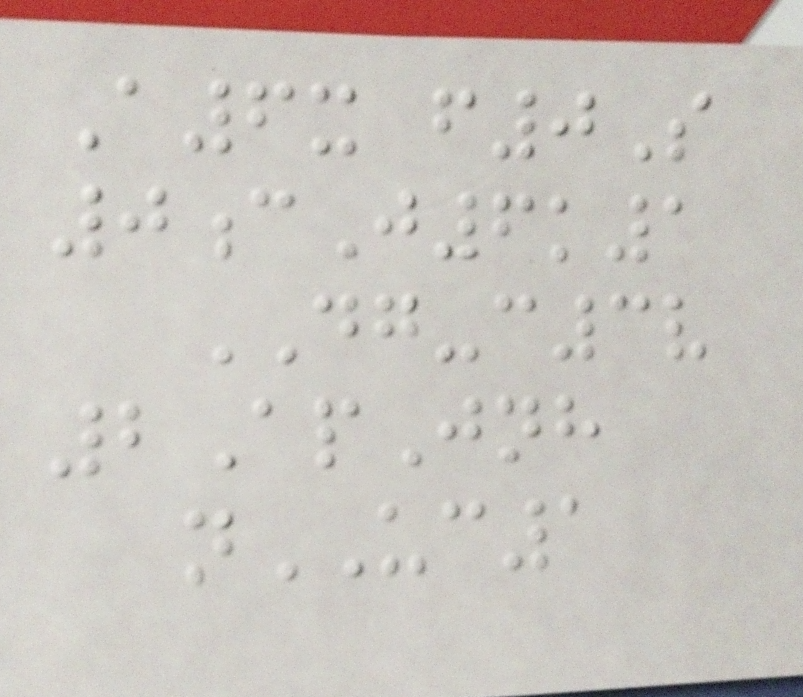A6x f0S
0cJ6k1
DG-c3v
2ApJnh
nUC1
